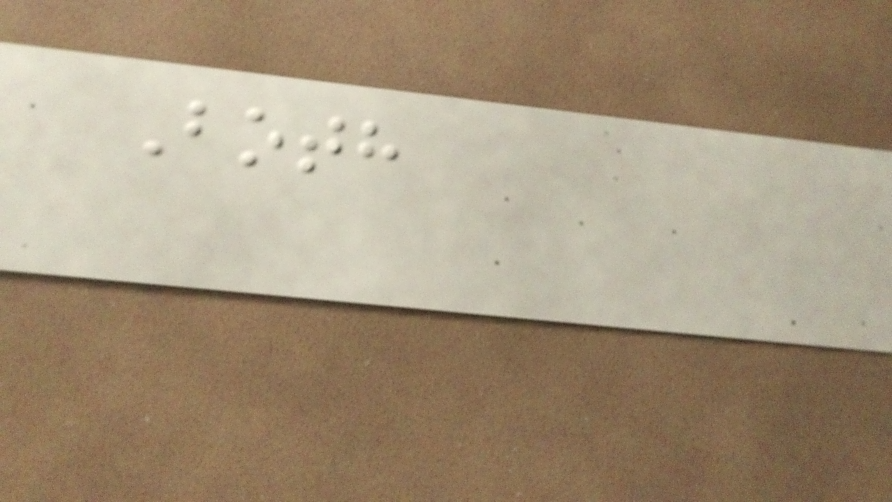Both
